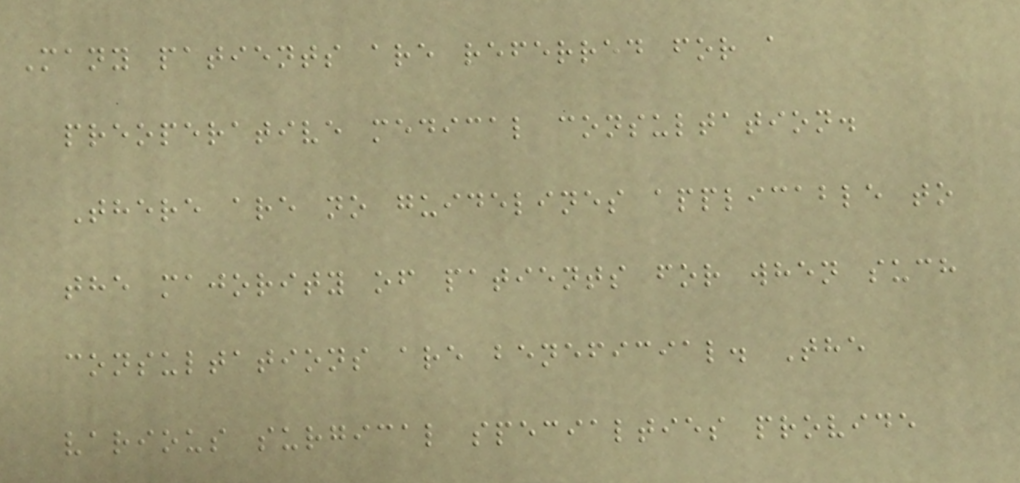Many patients are referred for a
preoperative medical consultation.
There are no guidelines applicable to
the majority of patients for when such
consultations are beneficial. The
various surgical specialties provide
